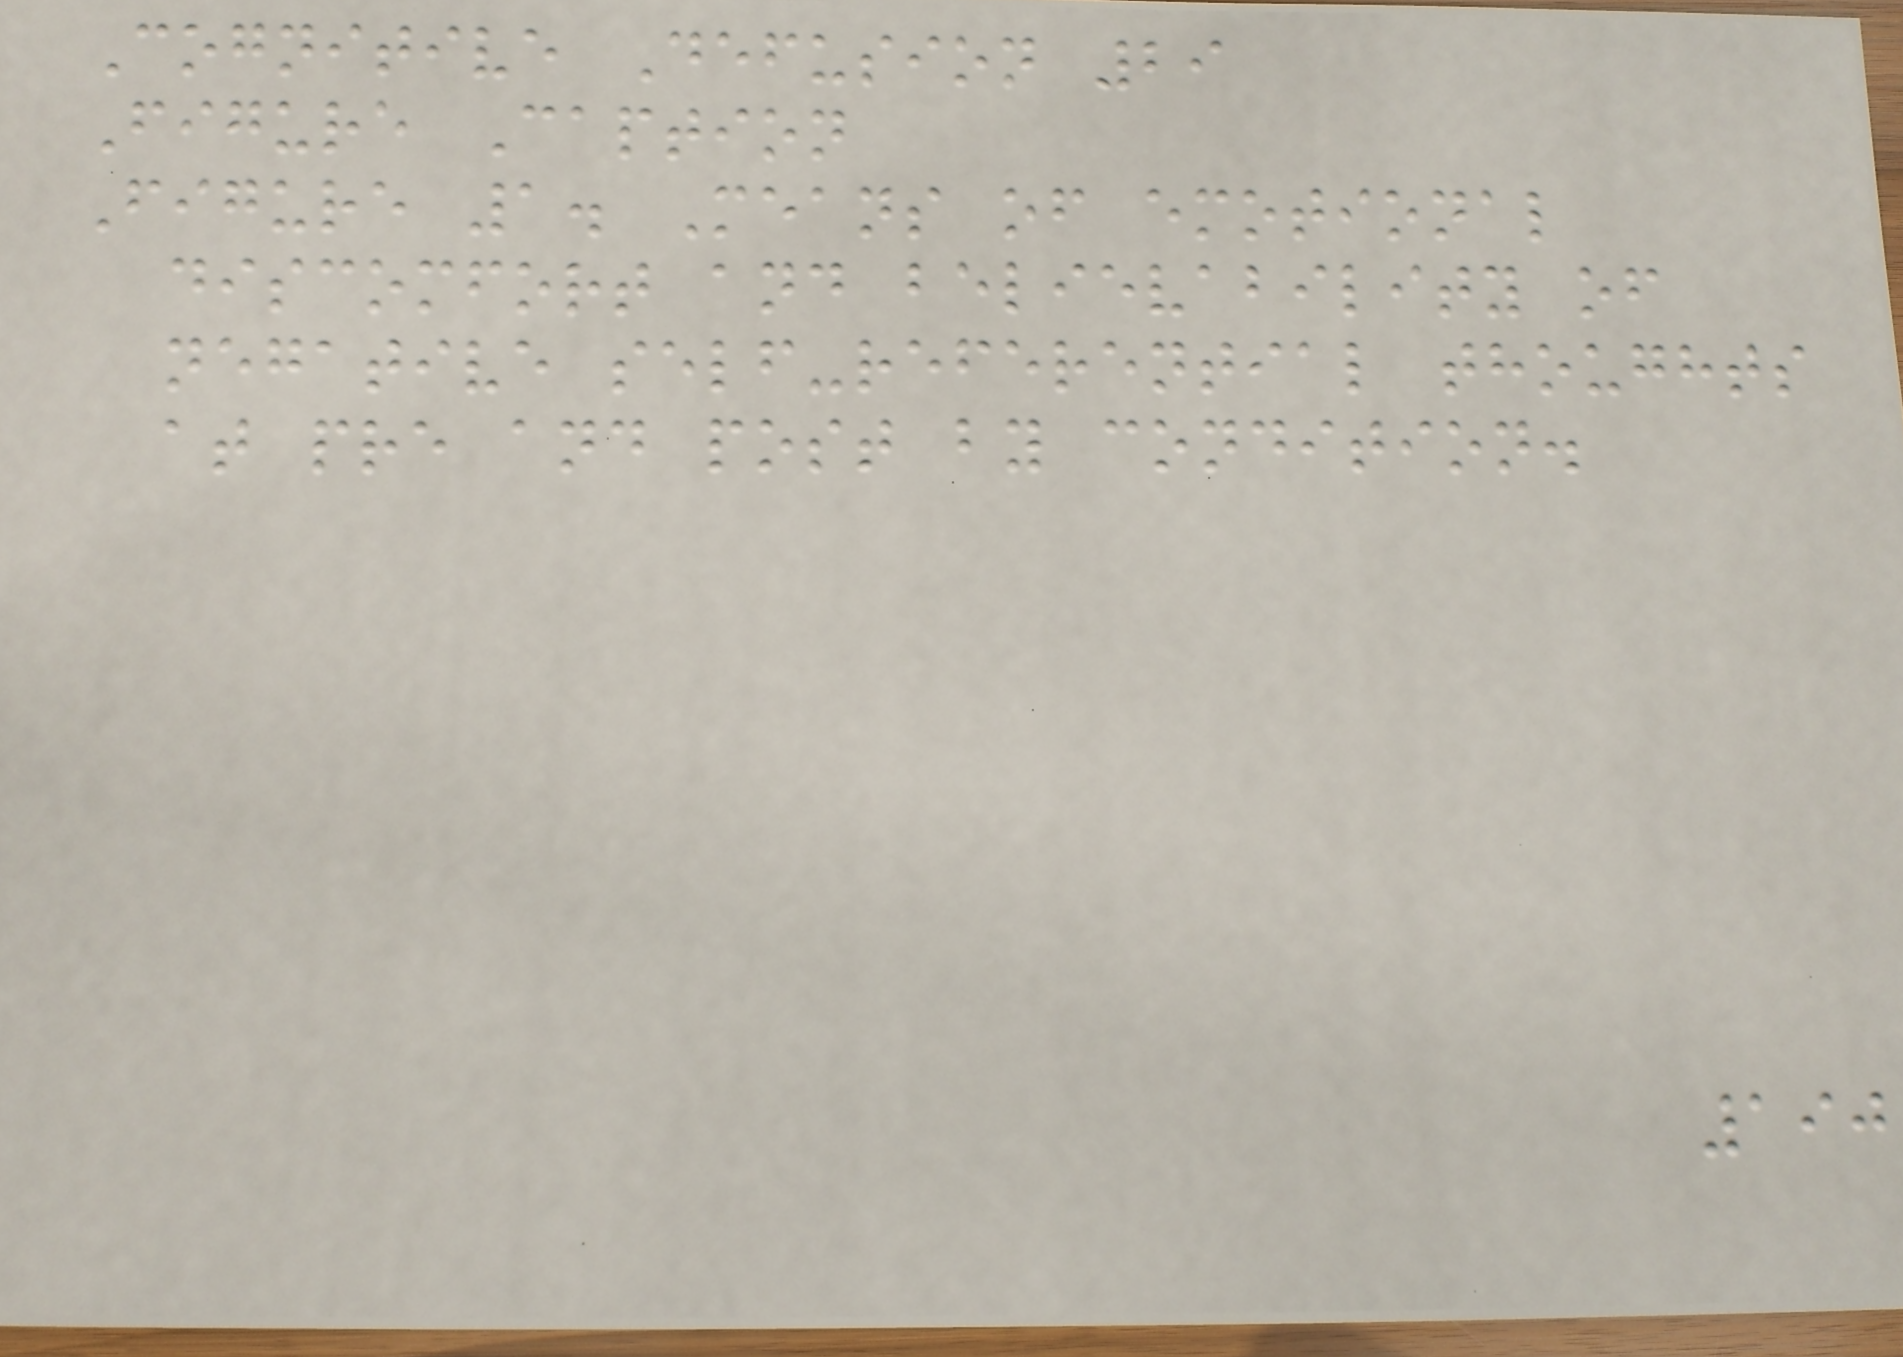Cognitive Defusion 29
Figure Caption
Figure 1. Means of emotional
discomfort and believability of
negative self-referential thoughts
at pre and post by condition.
190
